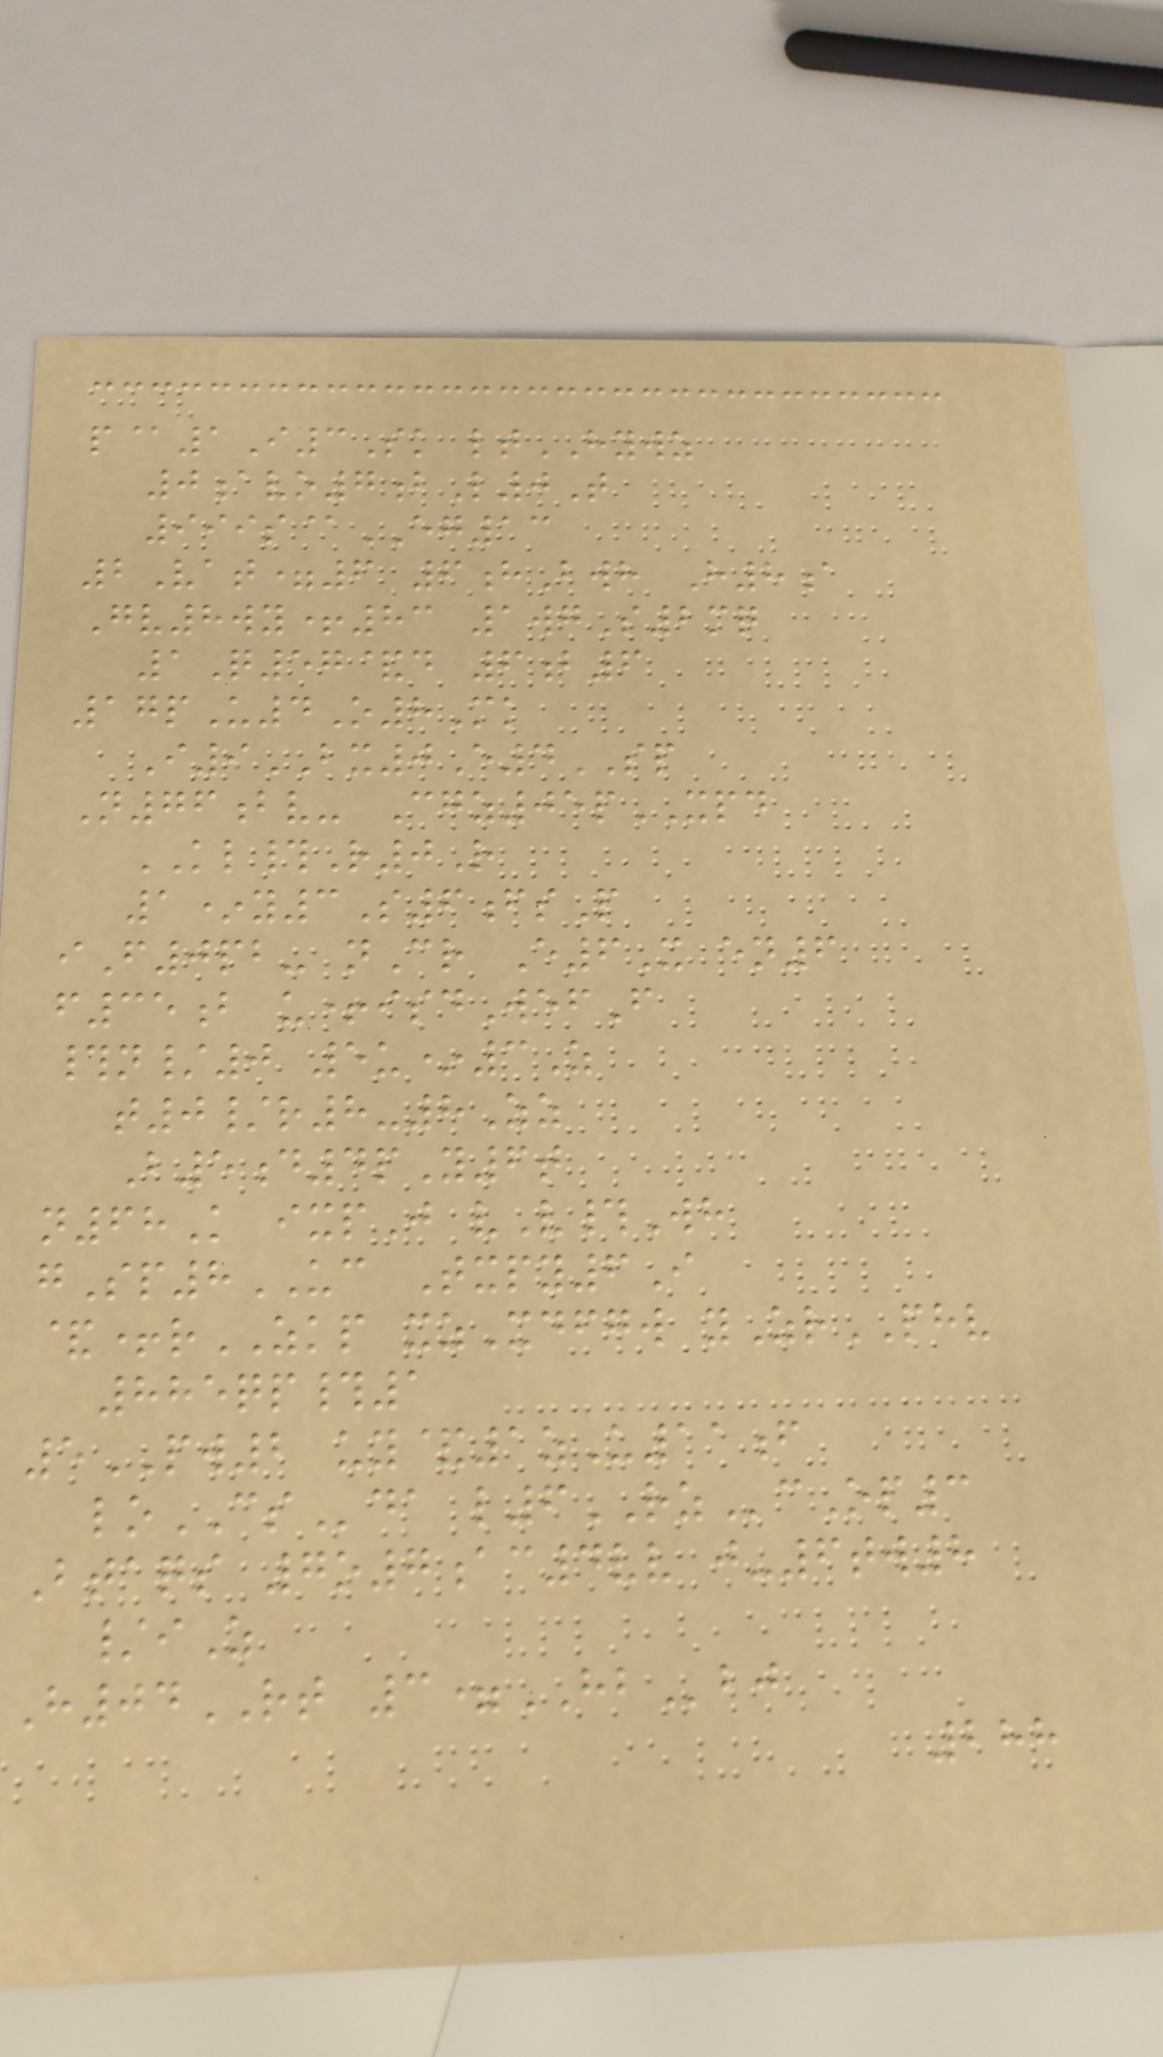p@1I3Sk ltHYWZ
0avo7bL0T
999s@EG13
2Vat=6 6hBwh H8a
Gv8wy+83 1wgS2mq
1Q57&d 6b6
17pU4O8Mk
I9BX0E4SP
N76bv- Cgz05pXPD
KL#R0R
1*y3S6fsP
iF0pb- nCr E6X en6
f35b u+isdWefF
#n/0 5u*3Z
t0/r8-8Zz
B5d4pY6t
n68K ixpJ vV#Wh
gSp8UC Txpy6I
&+rZKP xzXdfgw yZrPHV
885qp#1
5PW2 uy&1zU11f
loCSda l6RZcOp3
Btaqs 7o7ac4vv j-6tw8
/iZ
H04RT 3=HBbj
288
